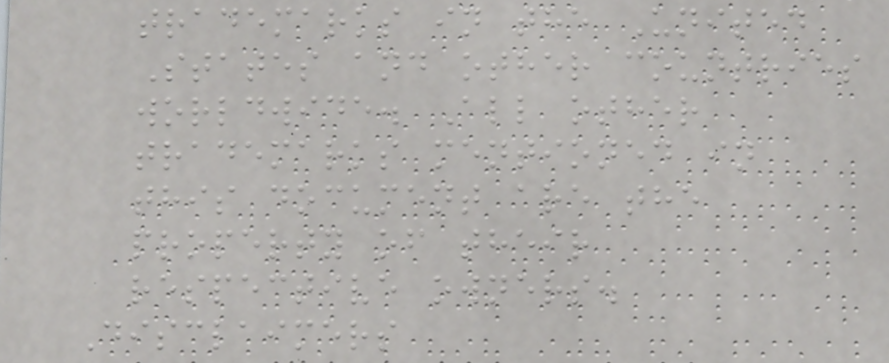trademarks in the United
States and other countries
worldwide. All other
trademarks mentioned in
this document are the
property of their
respective owners.
Disclaimers
